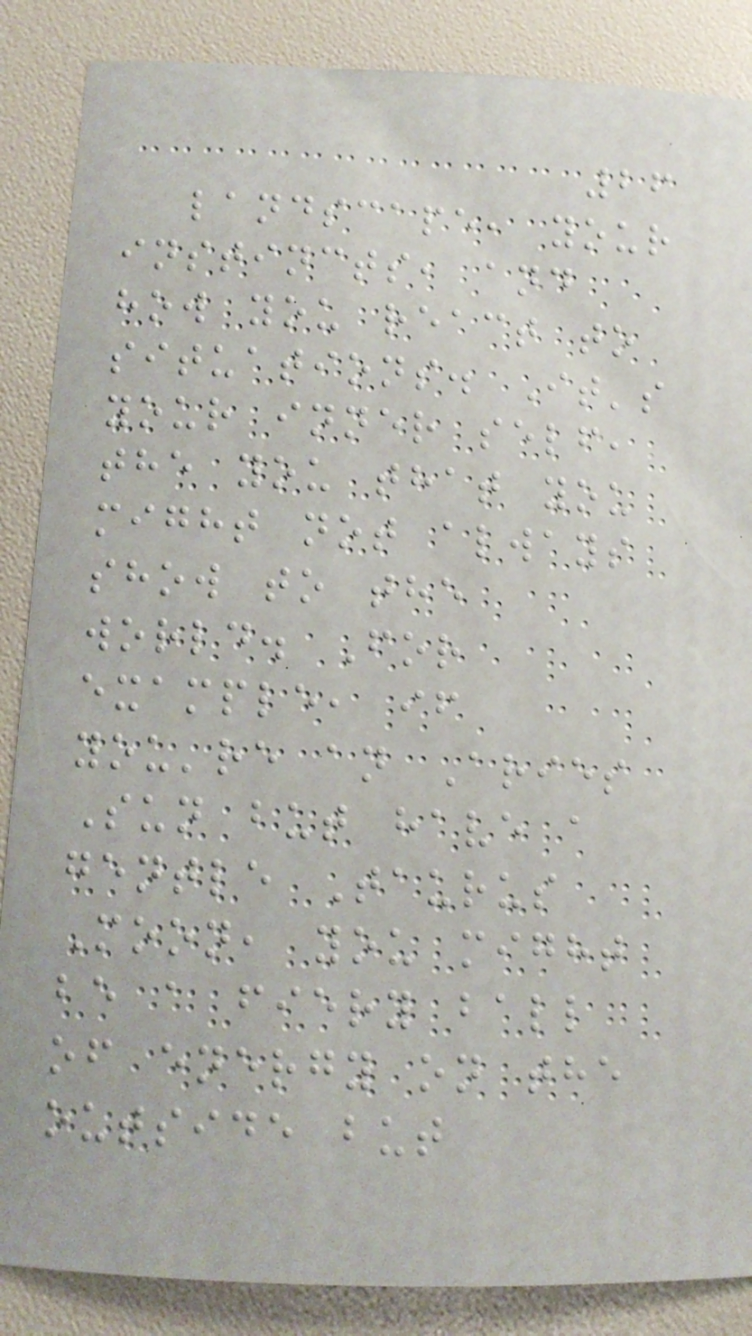26
landscape, your
instincts, and
how you react to
situations. It's
your inner self,
the you that you
might not always
show to the
world. For
example, if
you're an Aries
Sun but have a
gentle Taurus
Moon, you might
be a fiery ball
of energy on the
outside but
